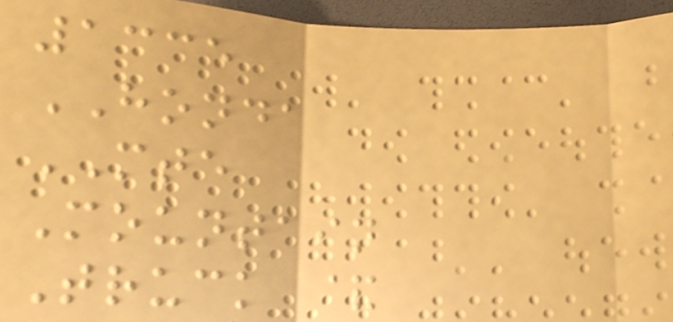1335
HONDA
MTE
Mountain
Truck &
